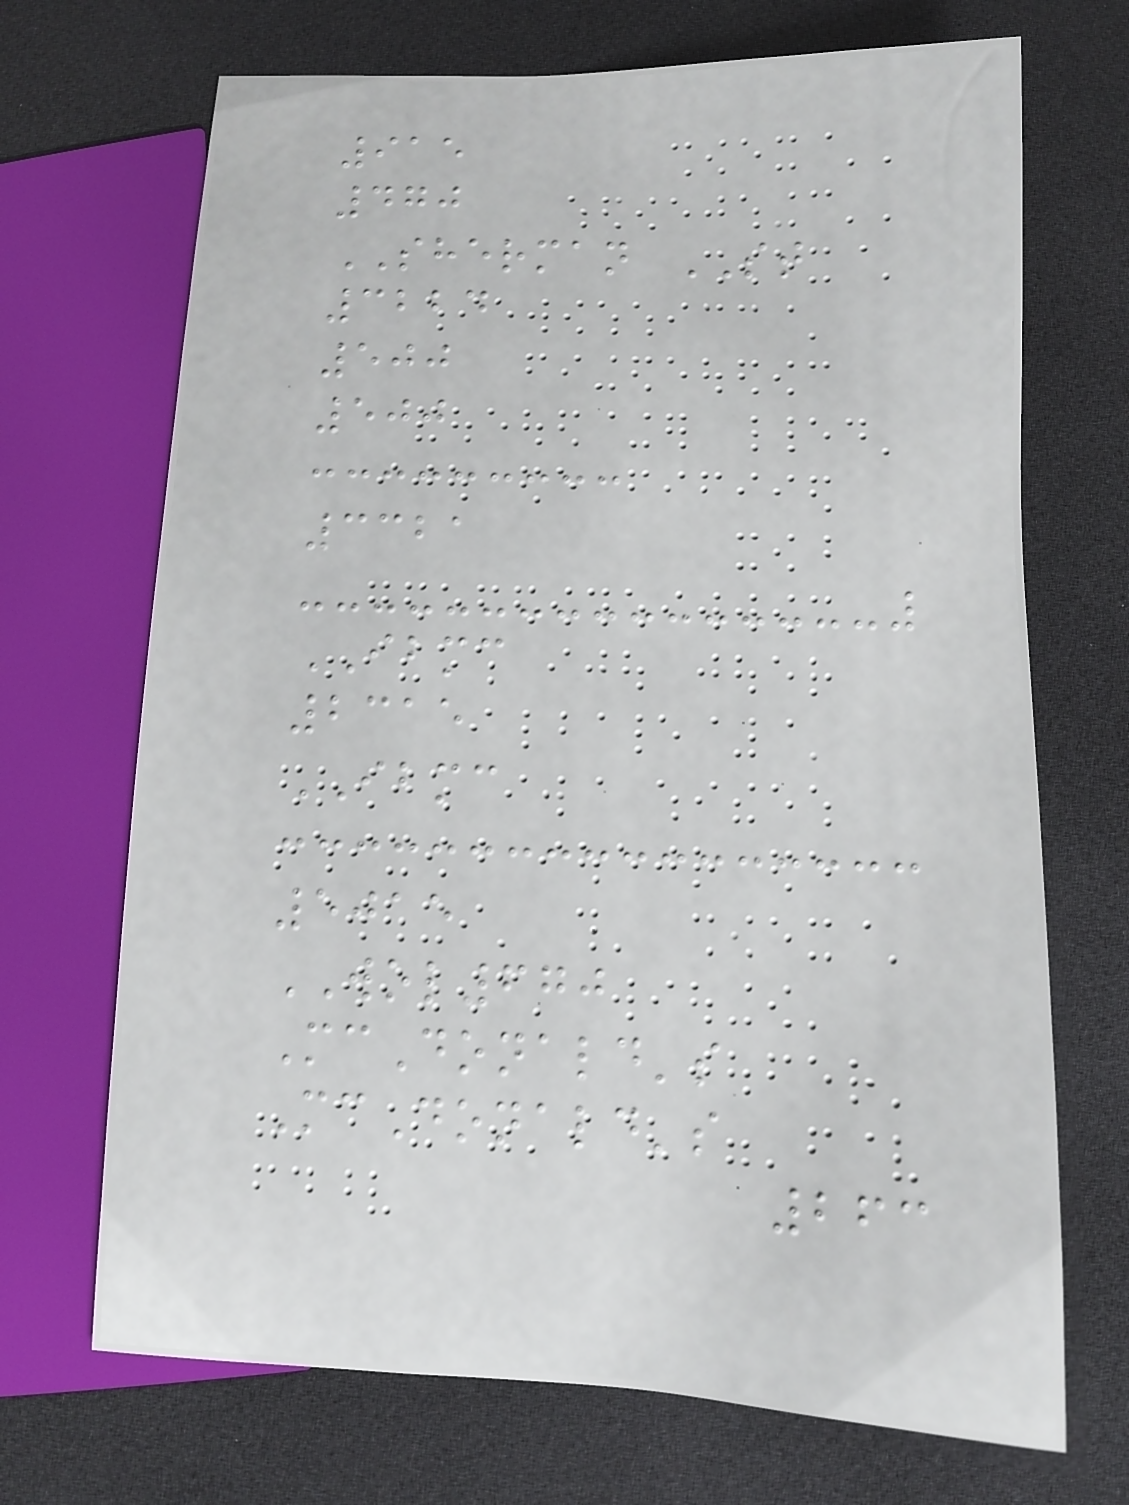915
470
SHERMAN ST
3224
500
500
3321
IBMC
2315
IBMC
5015
WOL670
McDonald's
McDonald's
263
